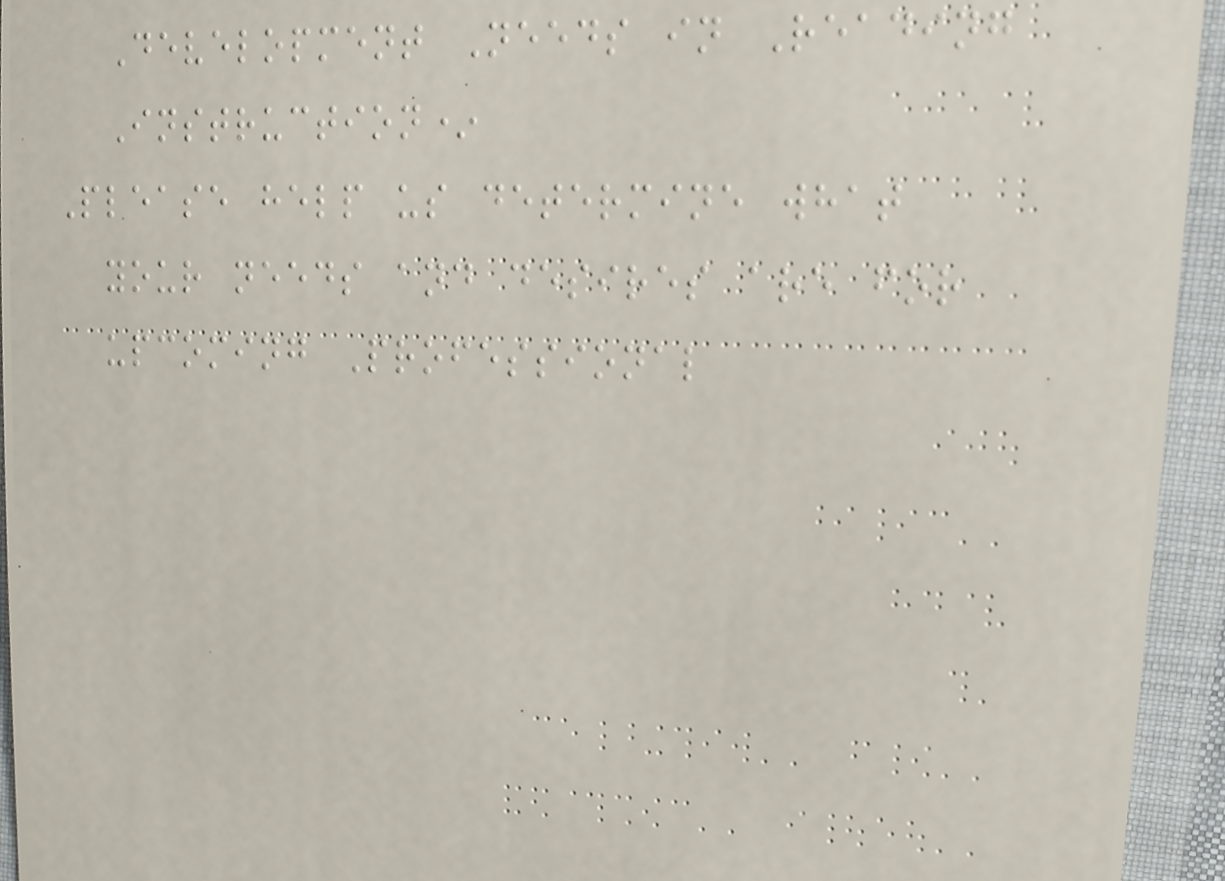Development Needs in Reading
Instruction*
Please help us determine what
your needs and desires are for
upcoming Professional
